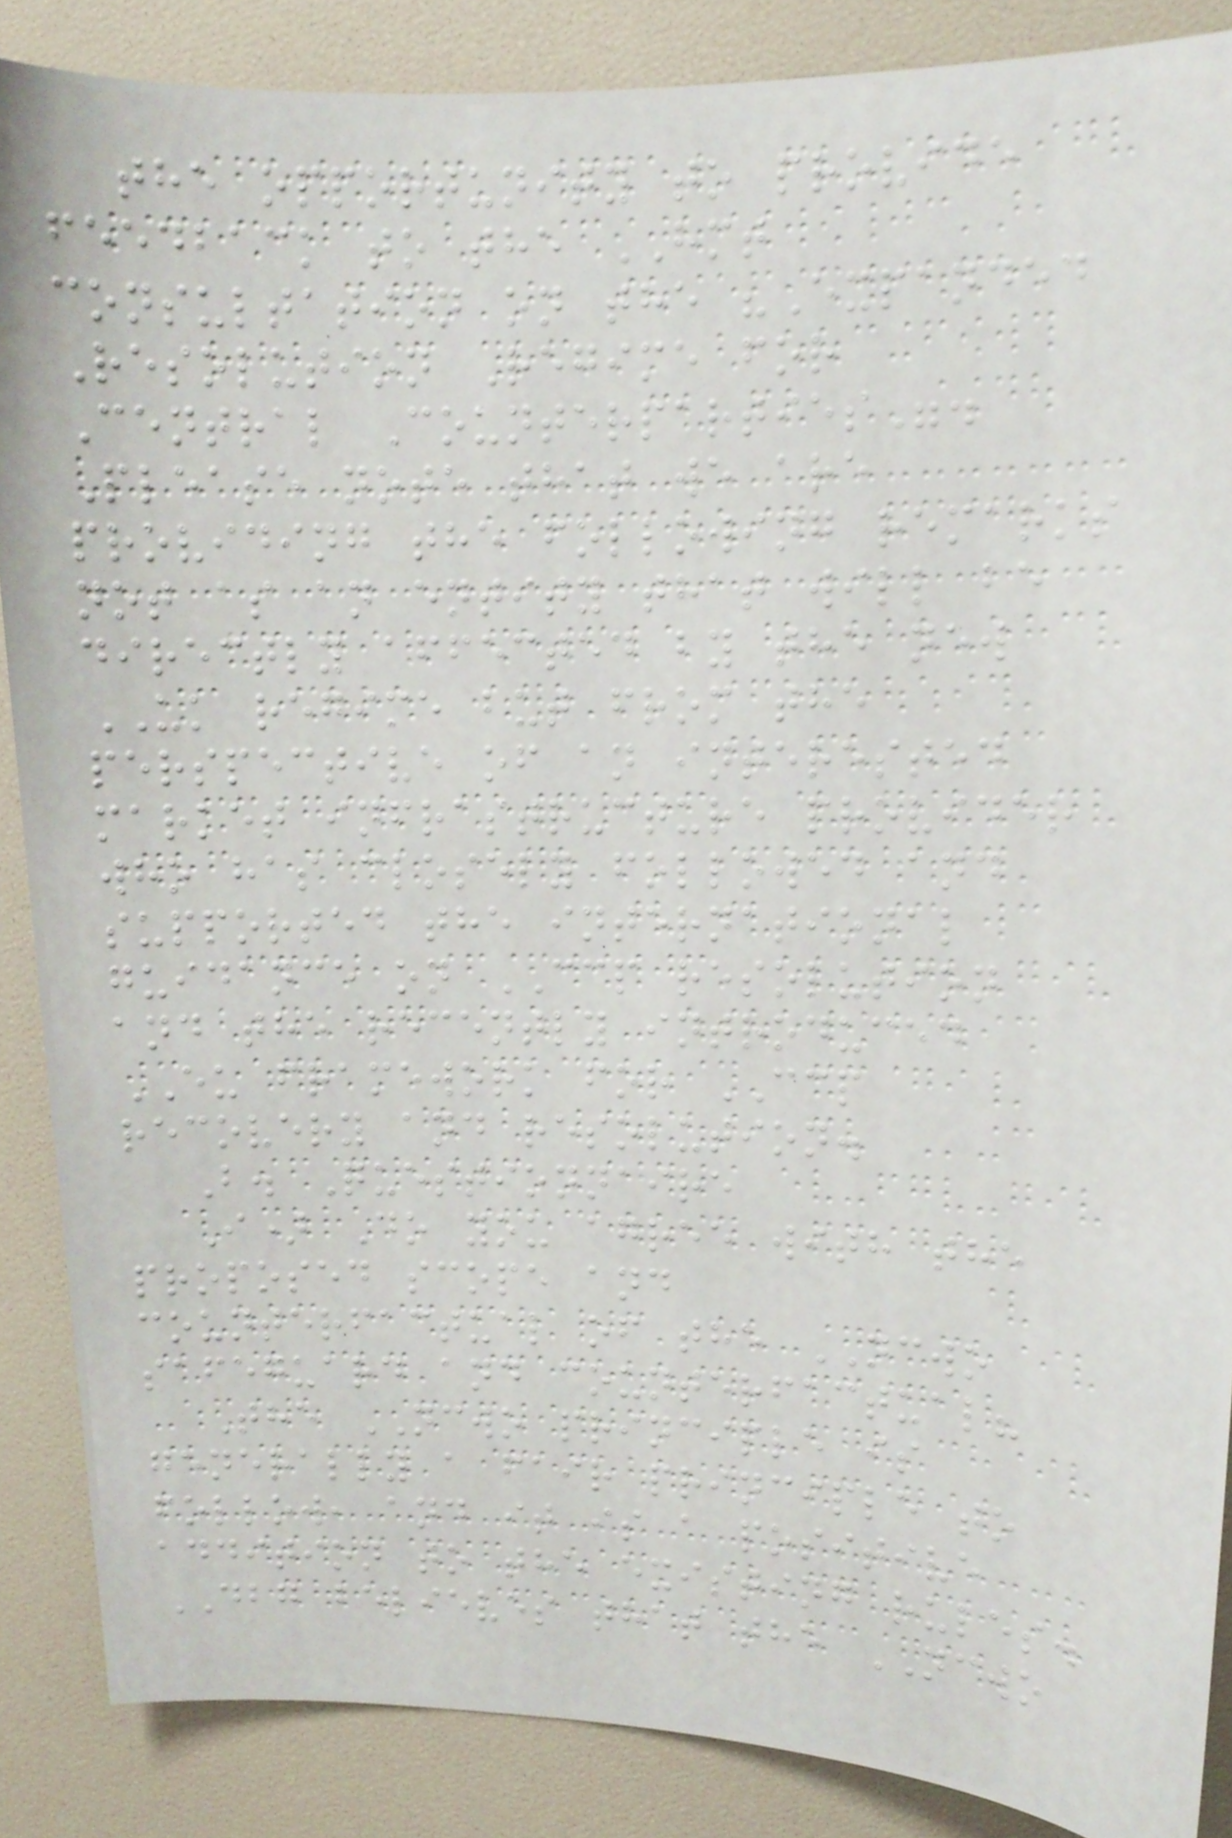the opportunity to provide
feedback to the HMT
consultation on the "Expanded
Resolution Regime for
Central Counterparties".
Please note that we are
providing the following remarks
not as an entity that will be
directly affected by the new
UK regime but from the
perspective of an interested
market infrastructure provider
who has closely followed and
supported the international
guidance on CCP resolution
and the recently introduced
EU framework for CCP
recovery and resolution.
B. Questionnaire
I) Do you agree with the
proposed scope and
counterfactual of the NCWO
safeguard and counterfactual?
The NCWO principle is
generally a fair principle to
follow, and it is a positive
addition to the existing rules.
DBG believes that the NCWO
